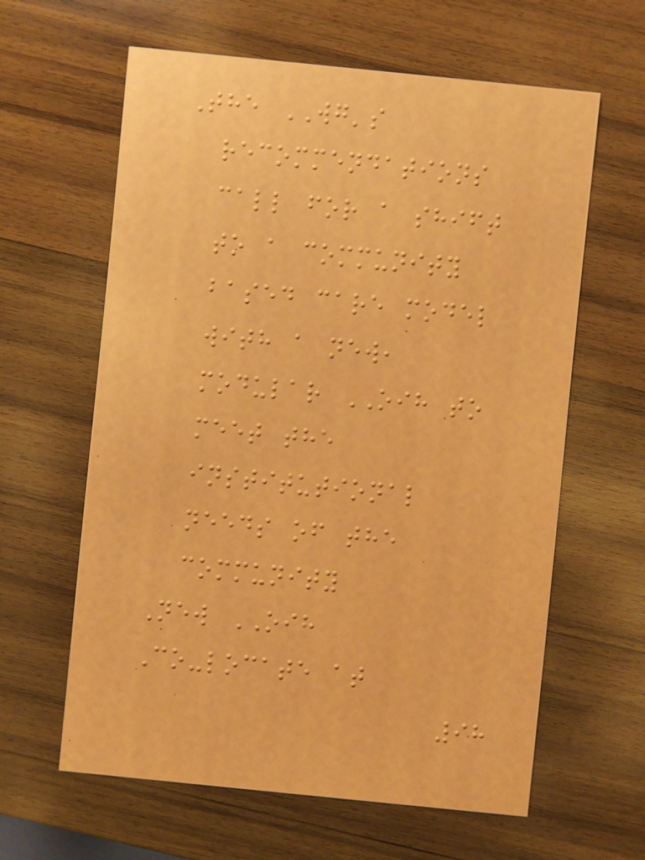The WG's
recommendations
call for a shift
to a community
based care model
with a new,
modular OIH to
meet the
institutional
needs of the
community
New OIH
Co-locate at
98
